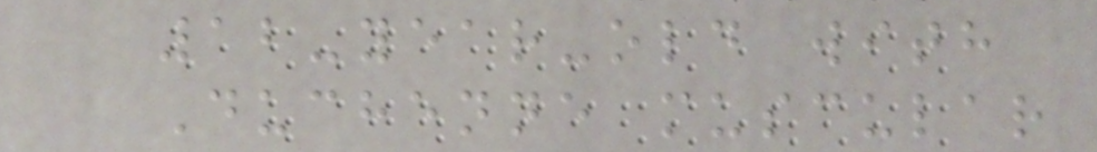12-year-old with
Duchenne muscular
